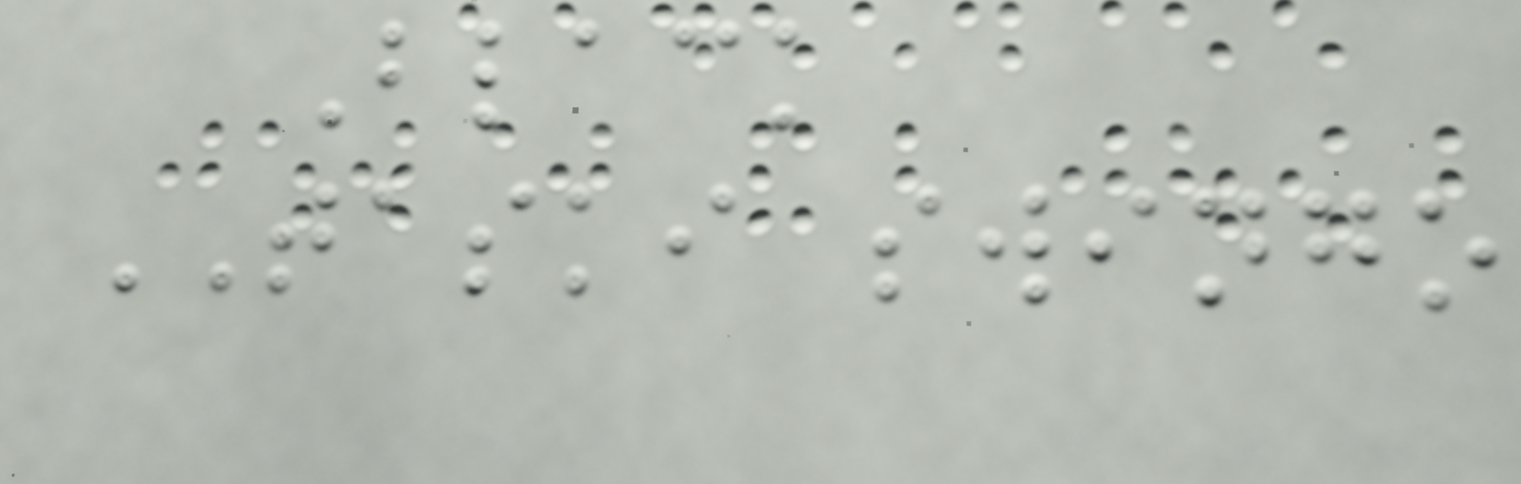Black
TASKI swingo
